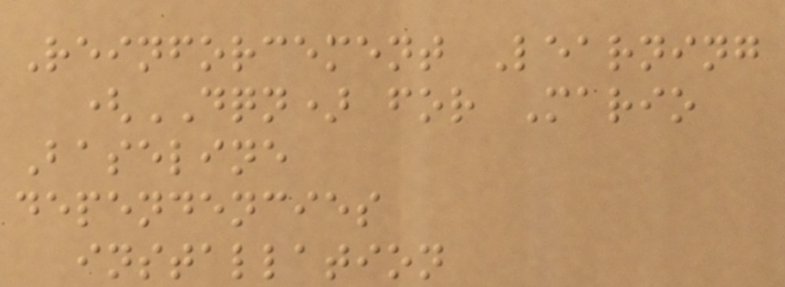Reinforcement Learning
(DQN) for Mario
Baseline
dependencies
installation
